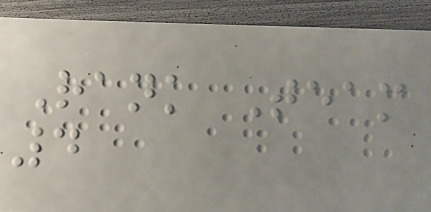Rank Team
4
